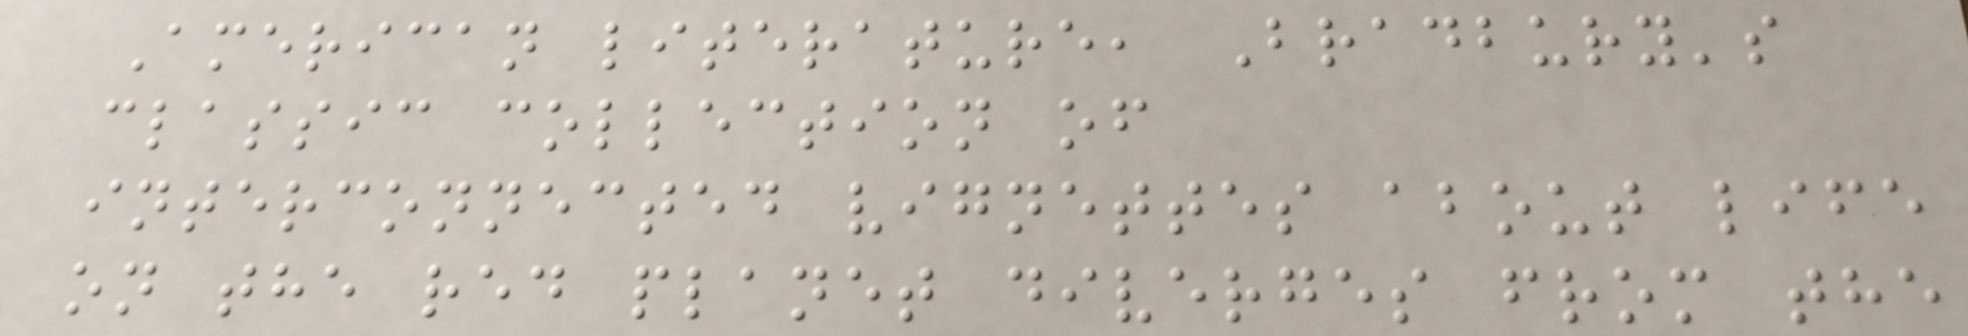American literature, Bradbury's
classic collection of
interconnected vignettes about life
on the red planet diverges from the
